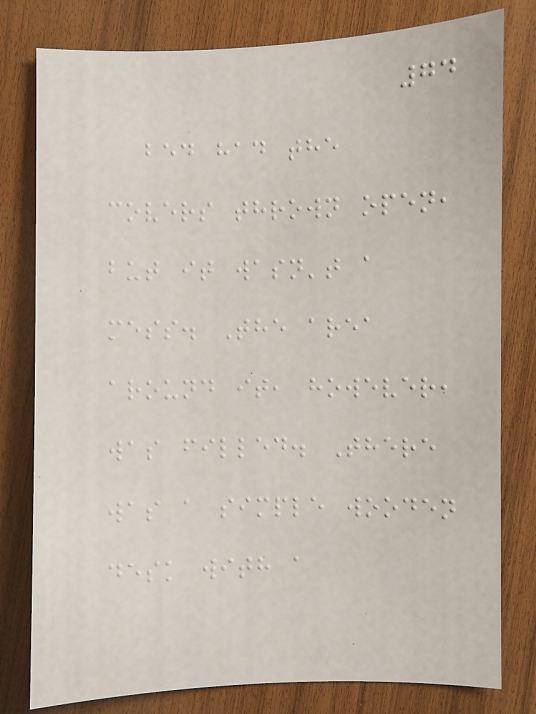74
bed had the
covers thrown open,
but it wasn't a
mess. The area
around it, however,
was filled. There
was a simple wooden
desk with a
